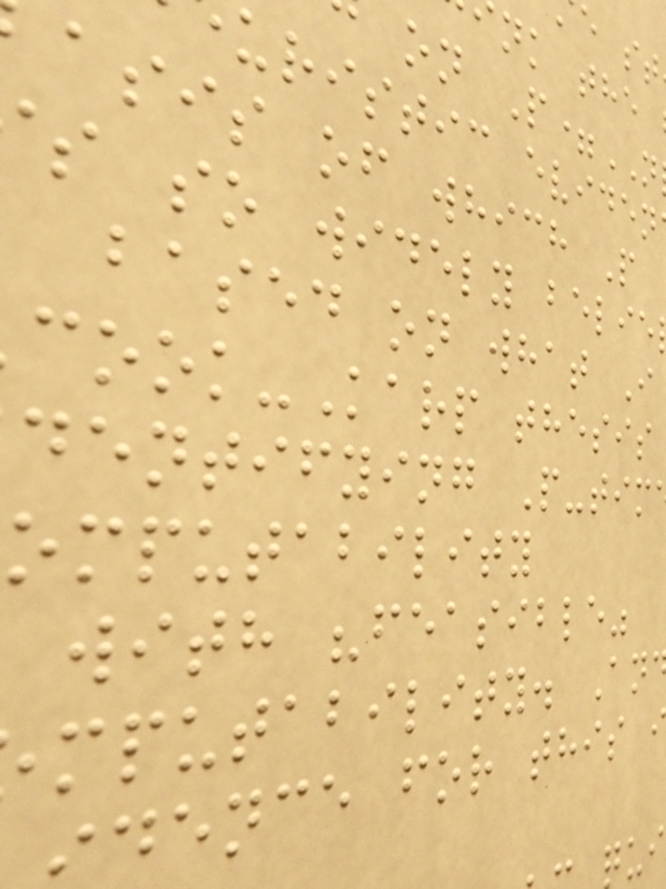on P=
uristic eviden
asis of which P
s so widely belie
based on what I
ook-Karp thesis
dentifying P-tim
omputability
with "feasible"
mputability. An
dence for this
